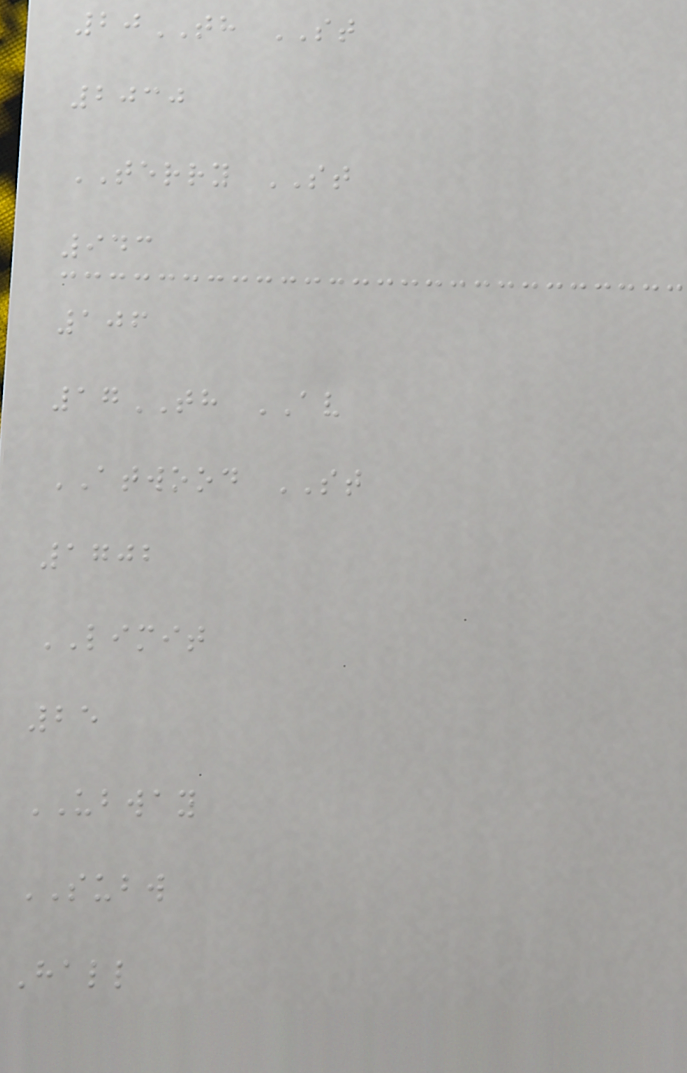20TH ST
2030
TERRY ST
943
106
17TH AV
ATWOOD ST
1702
LIMIT
25
UBWAY
SUBW
Hall
